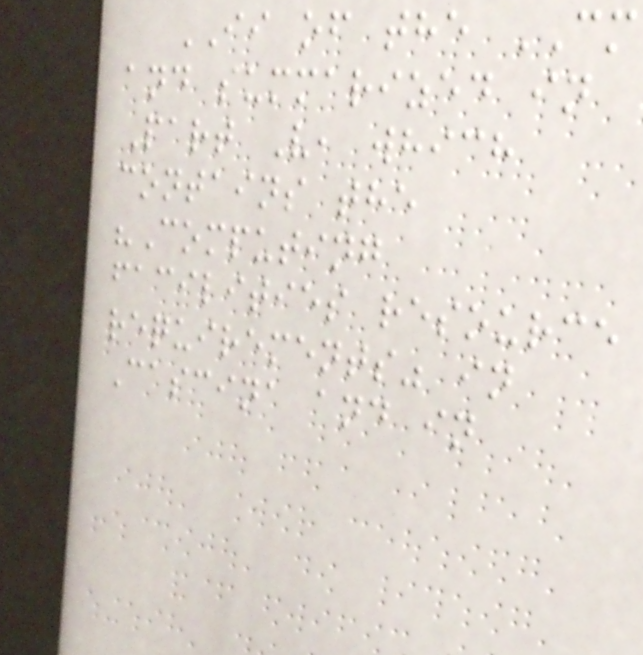II of the CM
and summarized in
Part V, which
contains the
"Computing
facilities resource
requirements" in
Cascina and in
